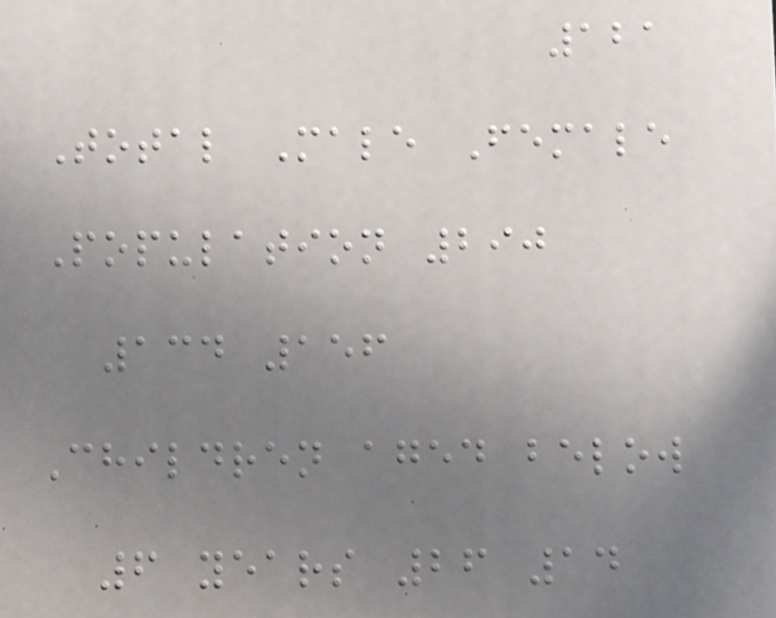121
Total Male Female
Population 290
134 156
Children aged below
6 years 26 14
